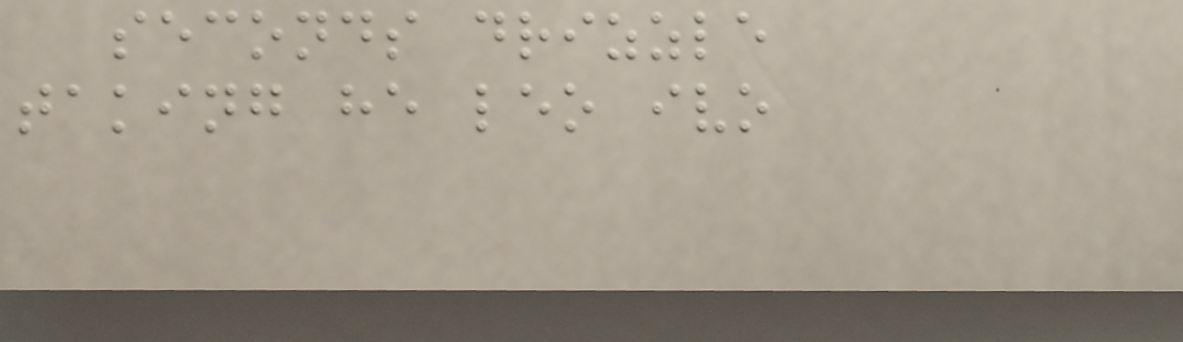seconds drizzle
taking he leo ivo
